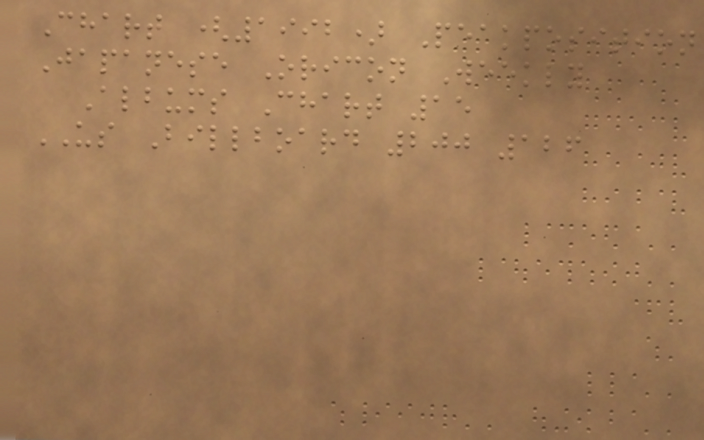Chart (1992) Peakposition
Japanese Oricon Weekly
Albums Chart 15
US Billboard 200 126
